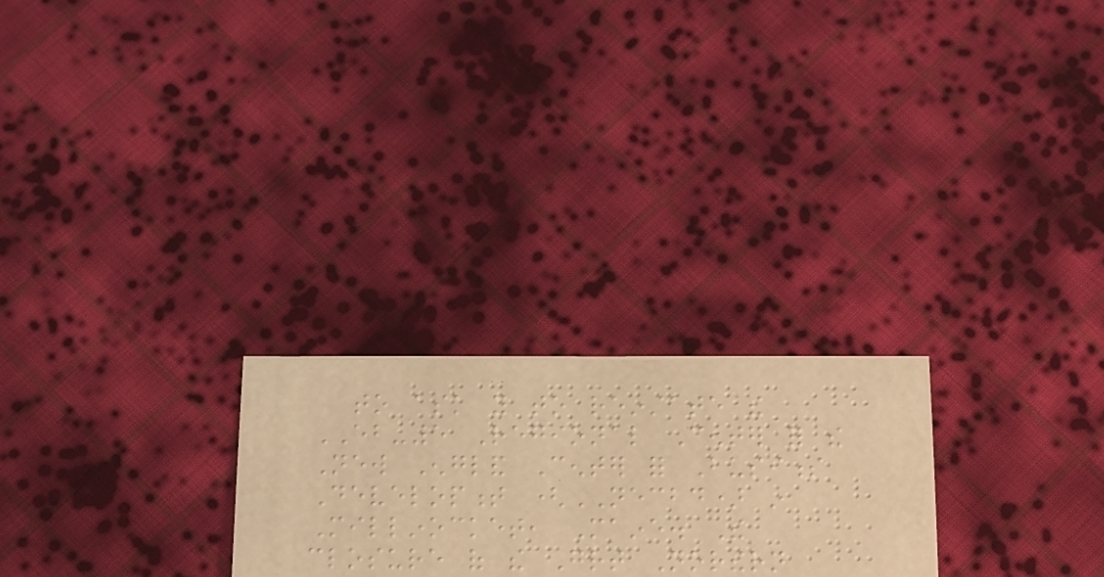to ask you to reinstate the
EB-5 Regional Center for the
New England Center for Business
Development (NECBD) in
Millinocket, Maine. The
closure of the Great Northern
